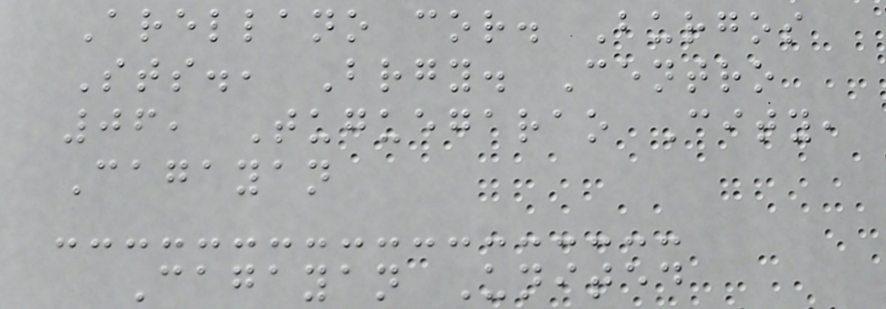Arellano cor. Burgos
Sts., Brgy. Centro
06, Tuguegarao City,
Cagayan
Cagayan United
